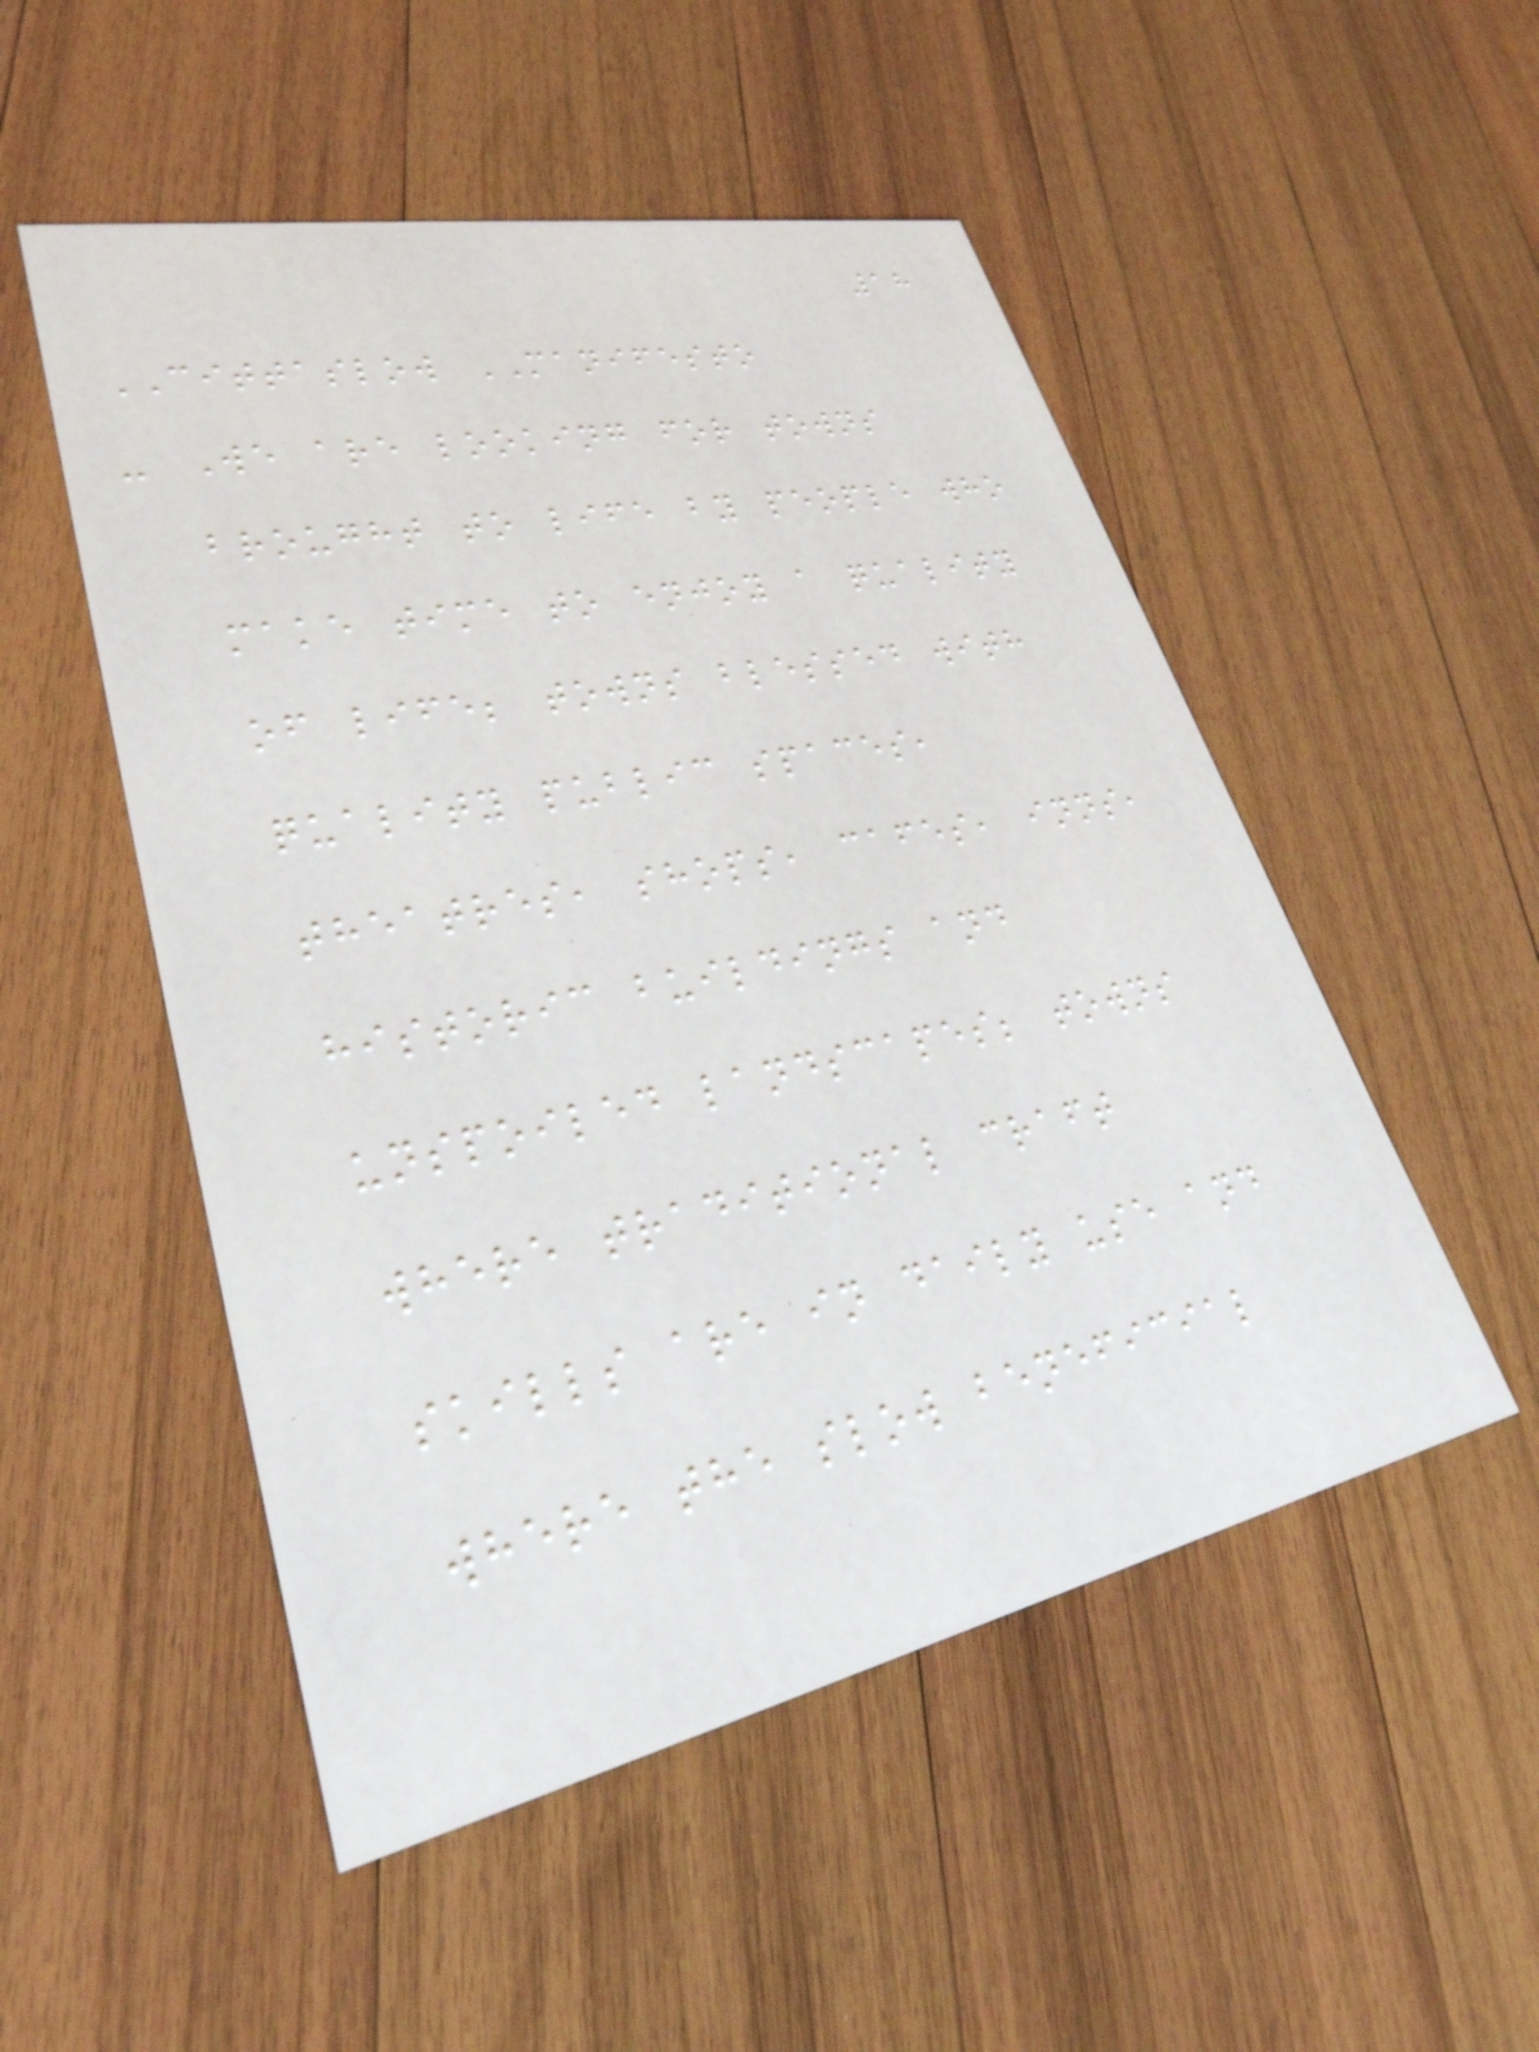18
CITTASLOW MANIFESTO
- We are looking for towns
brought to life by people who
make time to enjoy a quality
of life; towns blessed with
quality public spaces,
theatres, shops, cafes, inns,
historic buildings and
unspoiled landscapes; towns
where traditional craft
skills are in daily use and
where the slow beneficial
